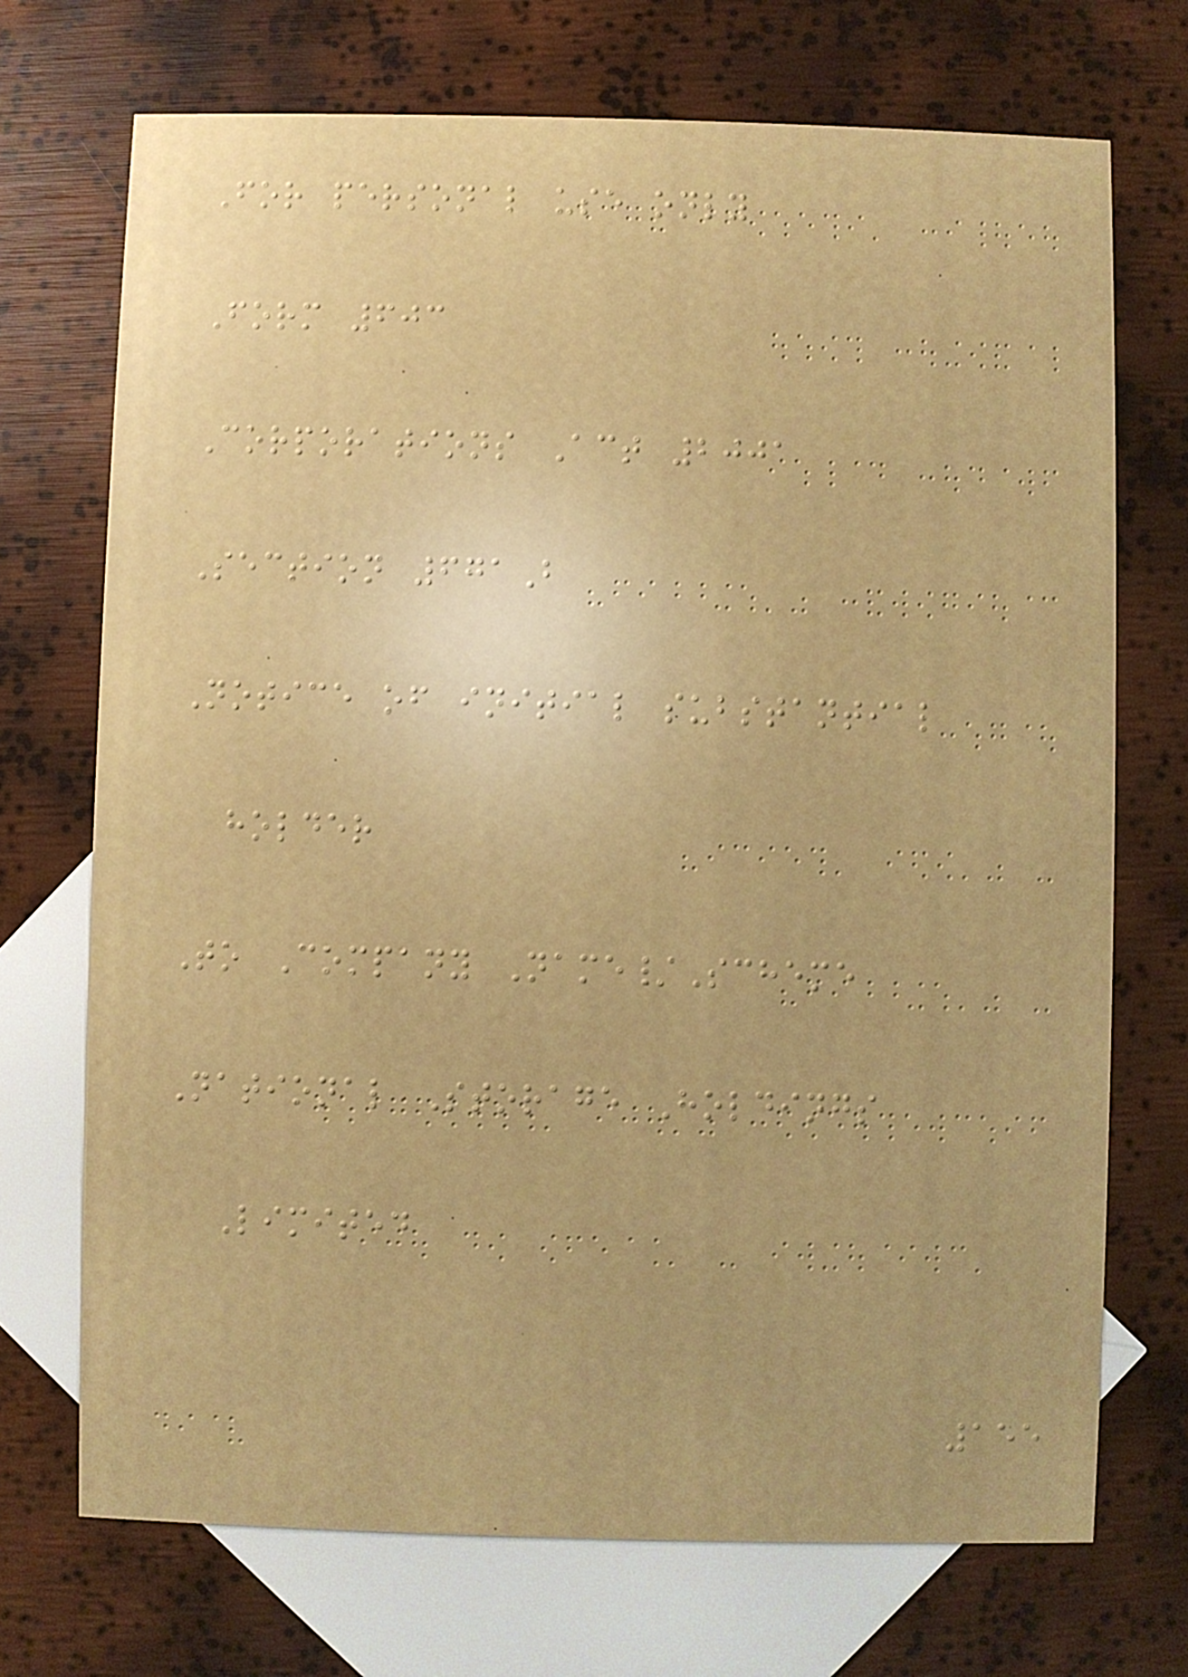For personal use only
Form 603
Corporations Act 2001
Section 671B
Notice of initial substantial
holder
To Company Name/Scheme
National Storage Holdings
Limited
155
